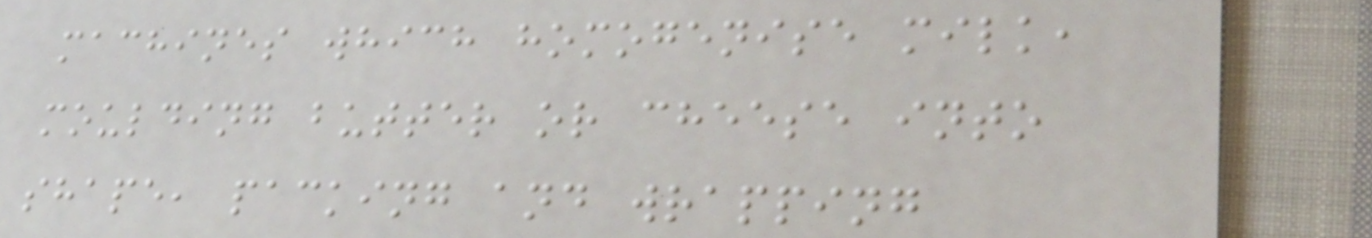machines which homogenise milk,
moulding butter or cheese into
shape, packing and wrapping
